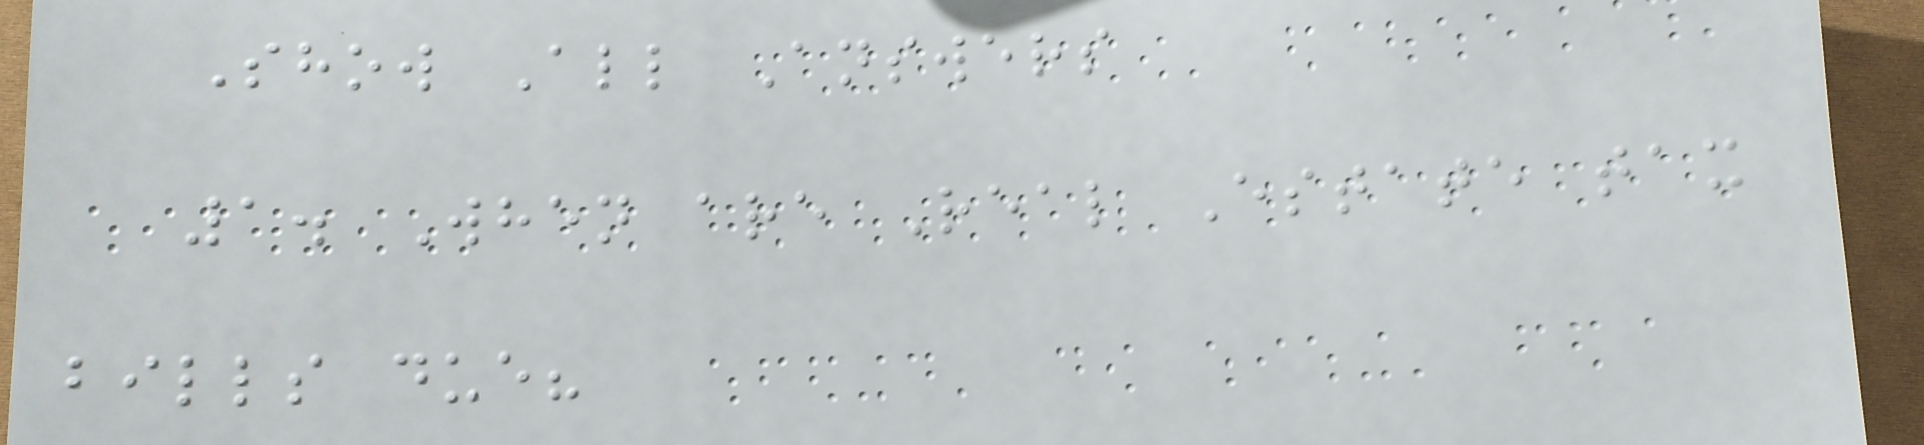Show All Answers
1. When are Real Estate tax
bills due?
